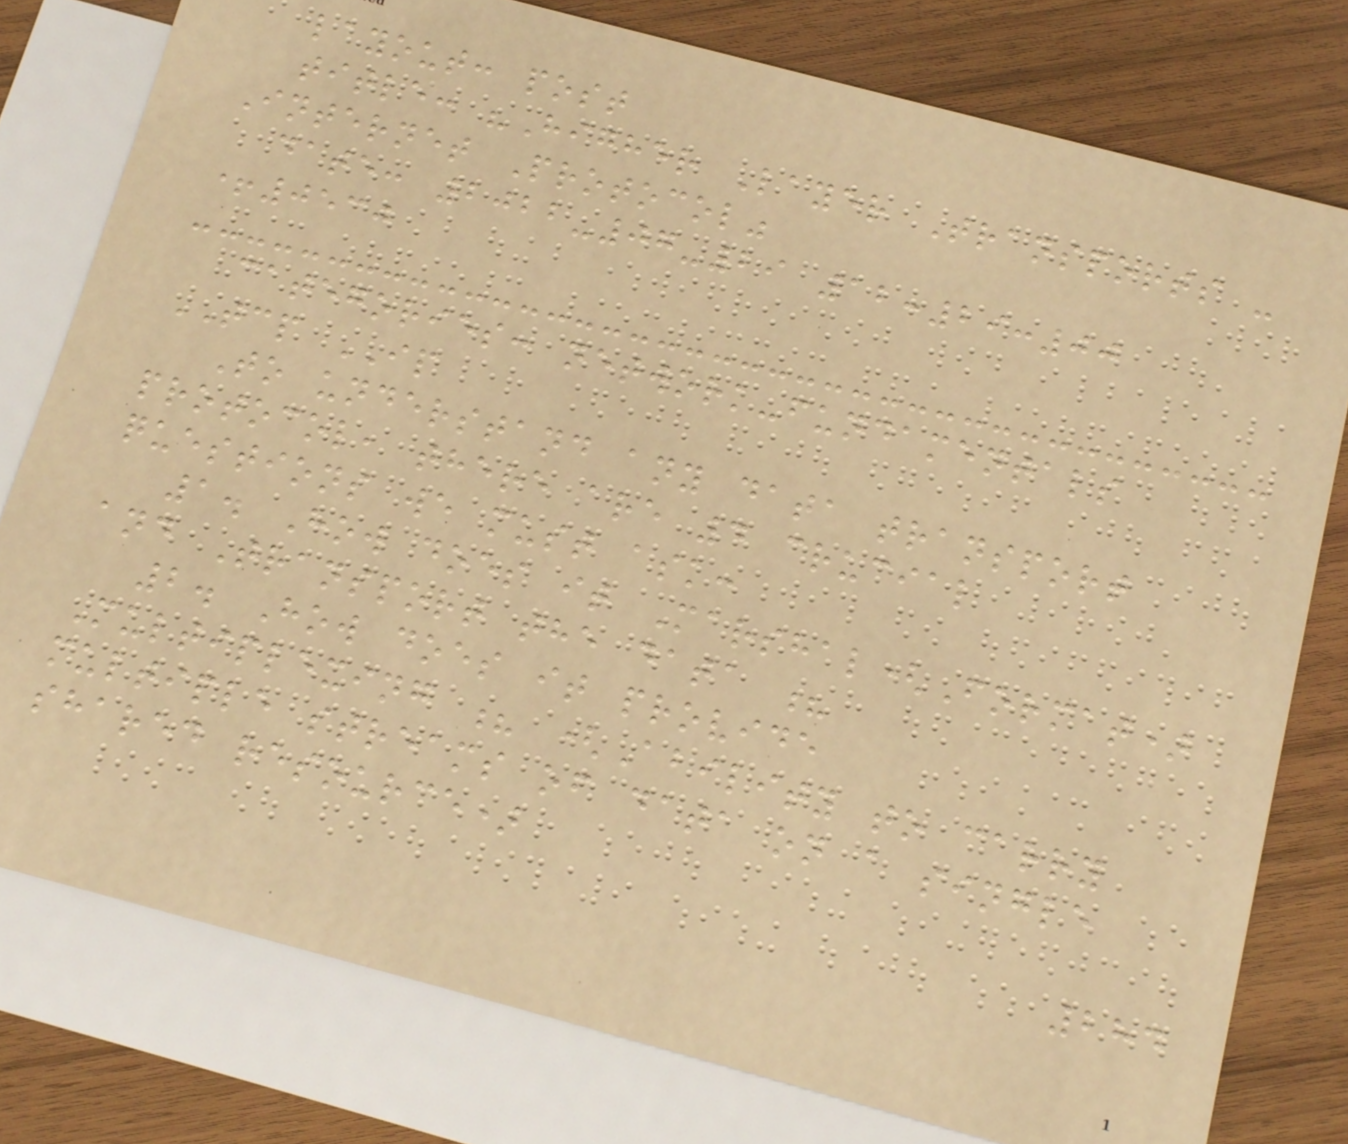layout: post
title: "Higher Layer Transports -
Internet Protocol"
date: 2022-07-29 12:29:00
+0530
categories: network-fundamentals
TCP IP
To understand any data transport
protocol, there are 4 crucial
questions we must ask:
1. How does it Marshal(Format)
and Transport the data ?
2. How does it provide
Multiplexing ? (Ability to carry
multiple streams of data on a single
shared resource)
284
